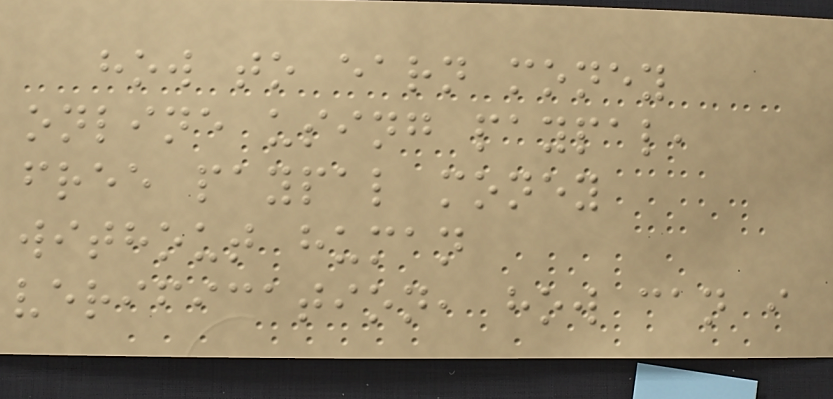how to earn money
online using paypal,
free paypal money
without human
verification, how can i
